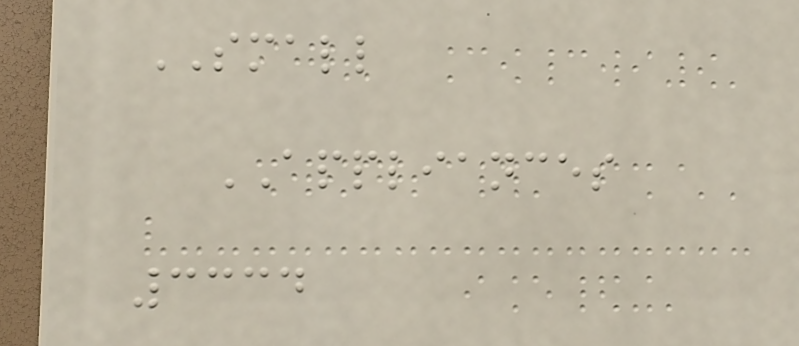SMALL
APPLIANCES
3334
